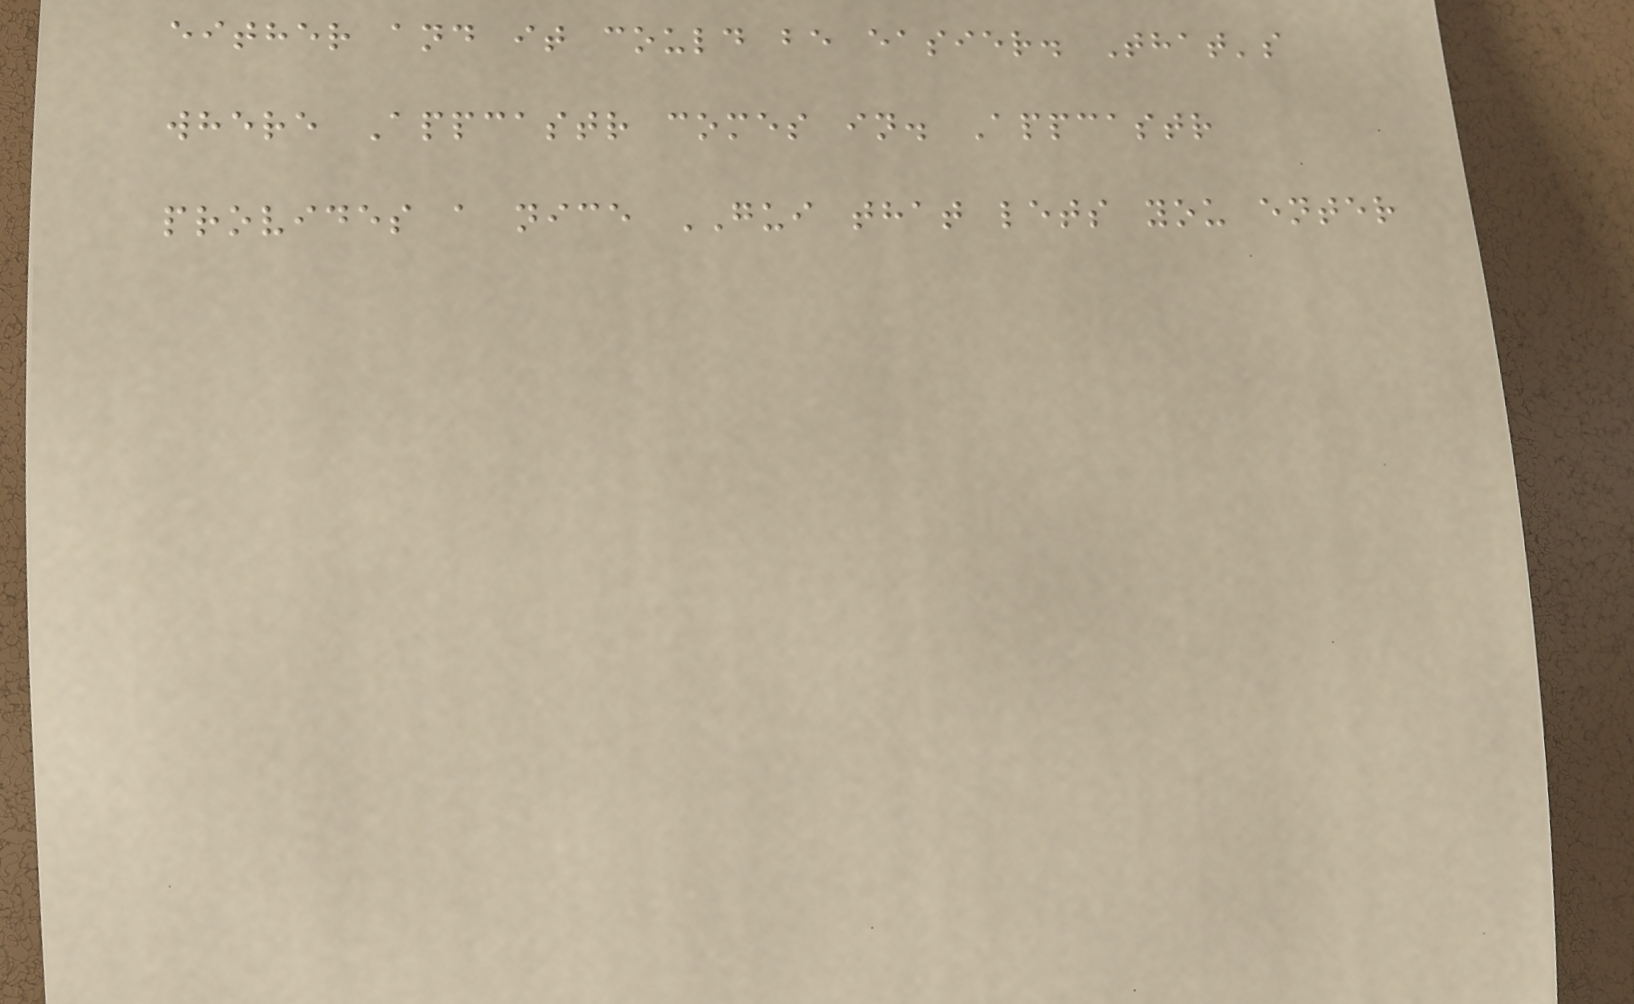either and it could be easier. That's
where Appcastr comes in. Appcastr
provides a nice GUI that lets you enter
